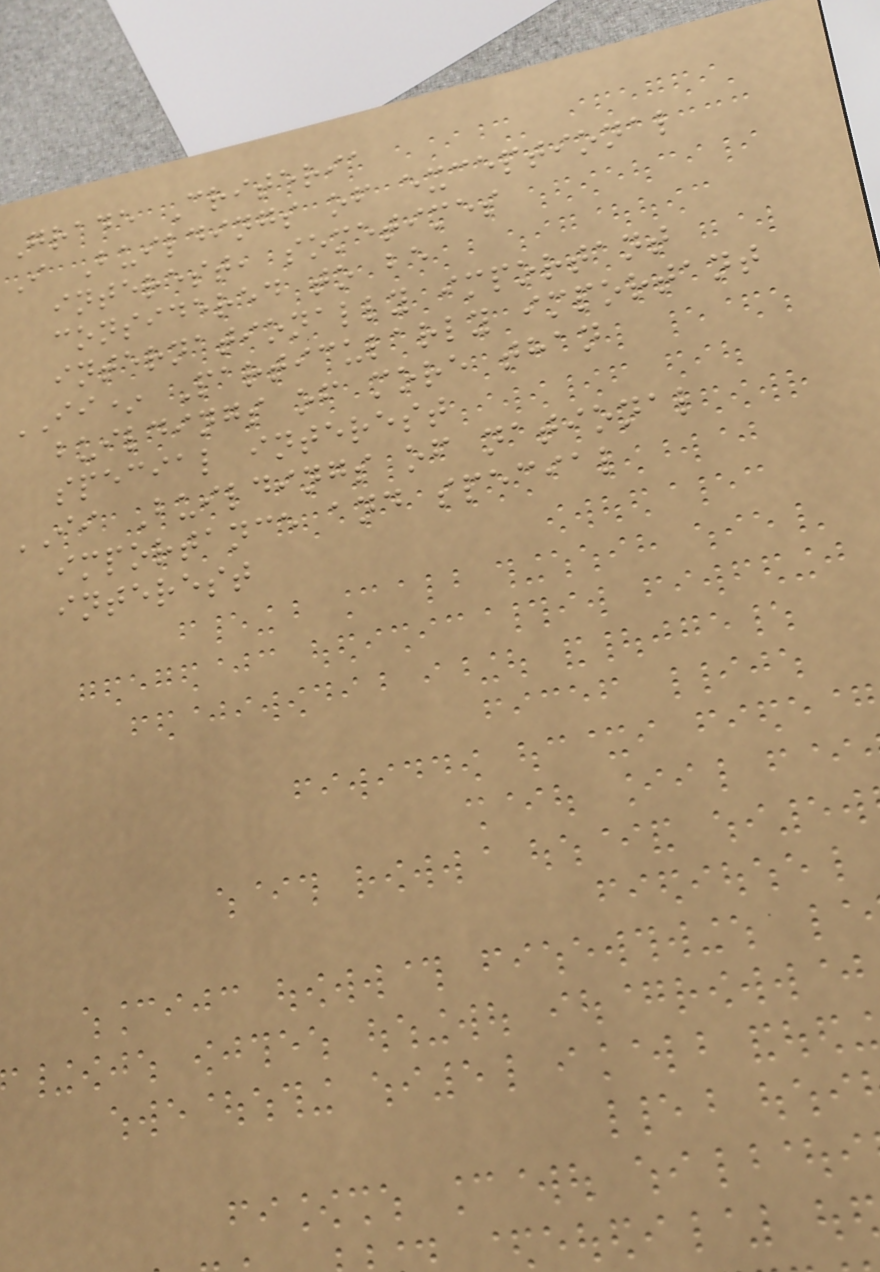Grade Criteria
I Buildings of exceptional
interest, sometimes
considered to be
internationally important
II* Particularly important
buildings of more than
special interest
II Buildings of national
importance and special
interest
